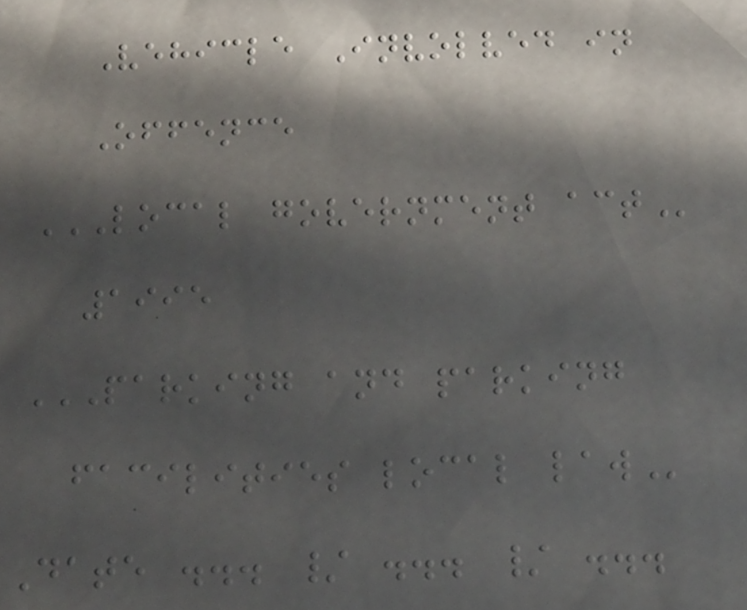Vehicle Involved in
Offence
LOCAL GOVERNMENT ACT
1995
PARKING AND PARKING
FACILITIES LOCAL LAW
Date ... / ... / ...
